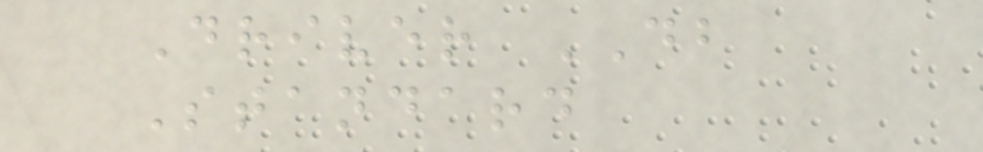Driver DB
Standard
